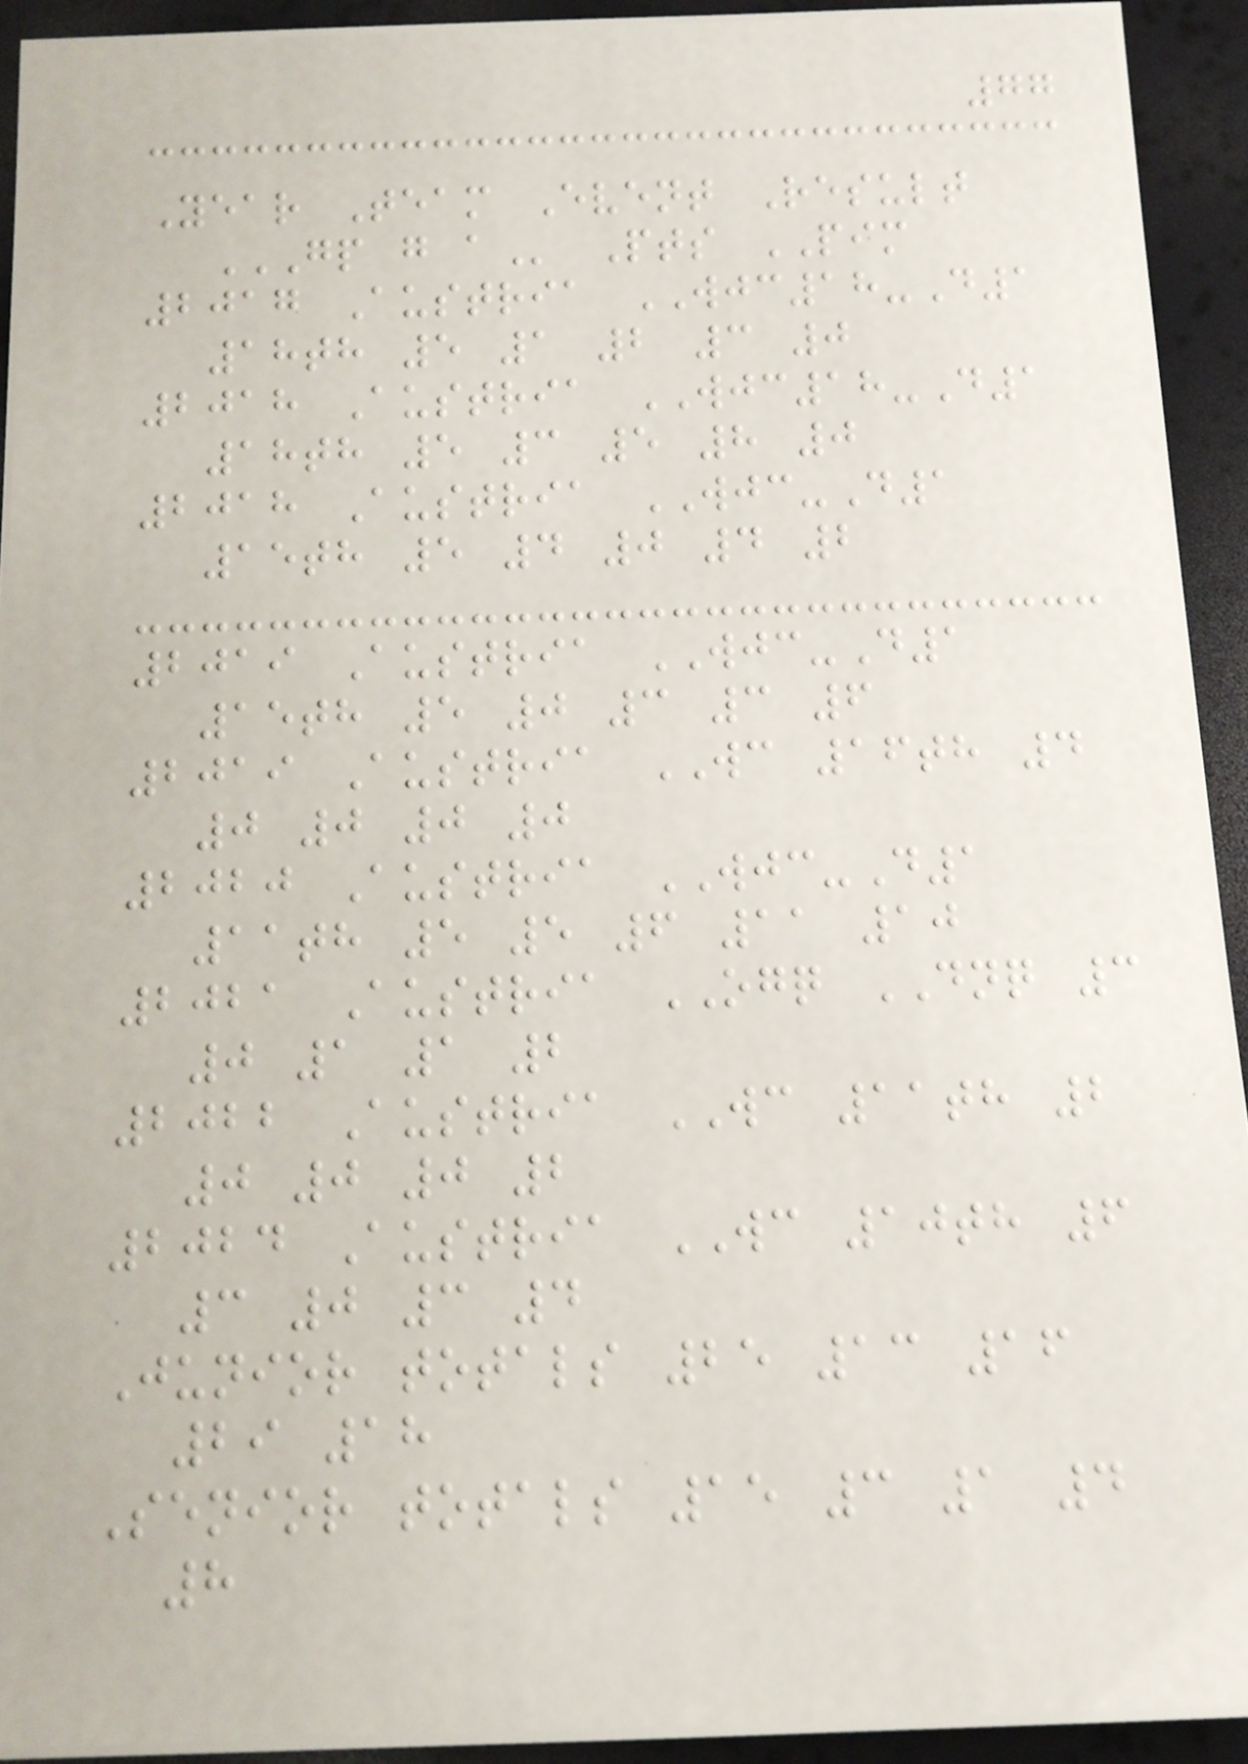77
Year Team Event Result
GP G A Pts PIM
2017 Austria WJC18-D1
18th 5 1 2 3 0
2018 Austria WJC18-D1
18th 5 3 5 8 0
2018 Austria WJC-D1
15th 5 4 0 4 2
2019 Austria WJC-D1
15th 5 0 3 3 6
2019 Austria WC 16th 4
0 0 0 0
2020 Austria WJC-D1
11th 5 5 6 11 10
2021 Austria OGQ DNQ 3
0 1 1 2
2022 Austria WC 11th 2
0 0 0 2
2024 Austria WC 10th 6
3 0 3 4
Junior totals 25 13 16
29 18
Senior totals 15 3 1 4
8
